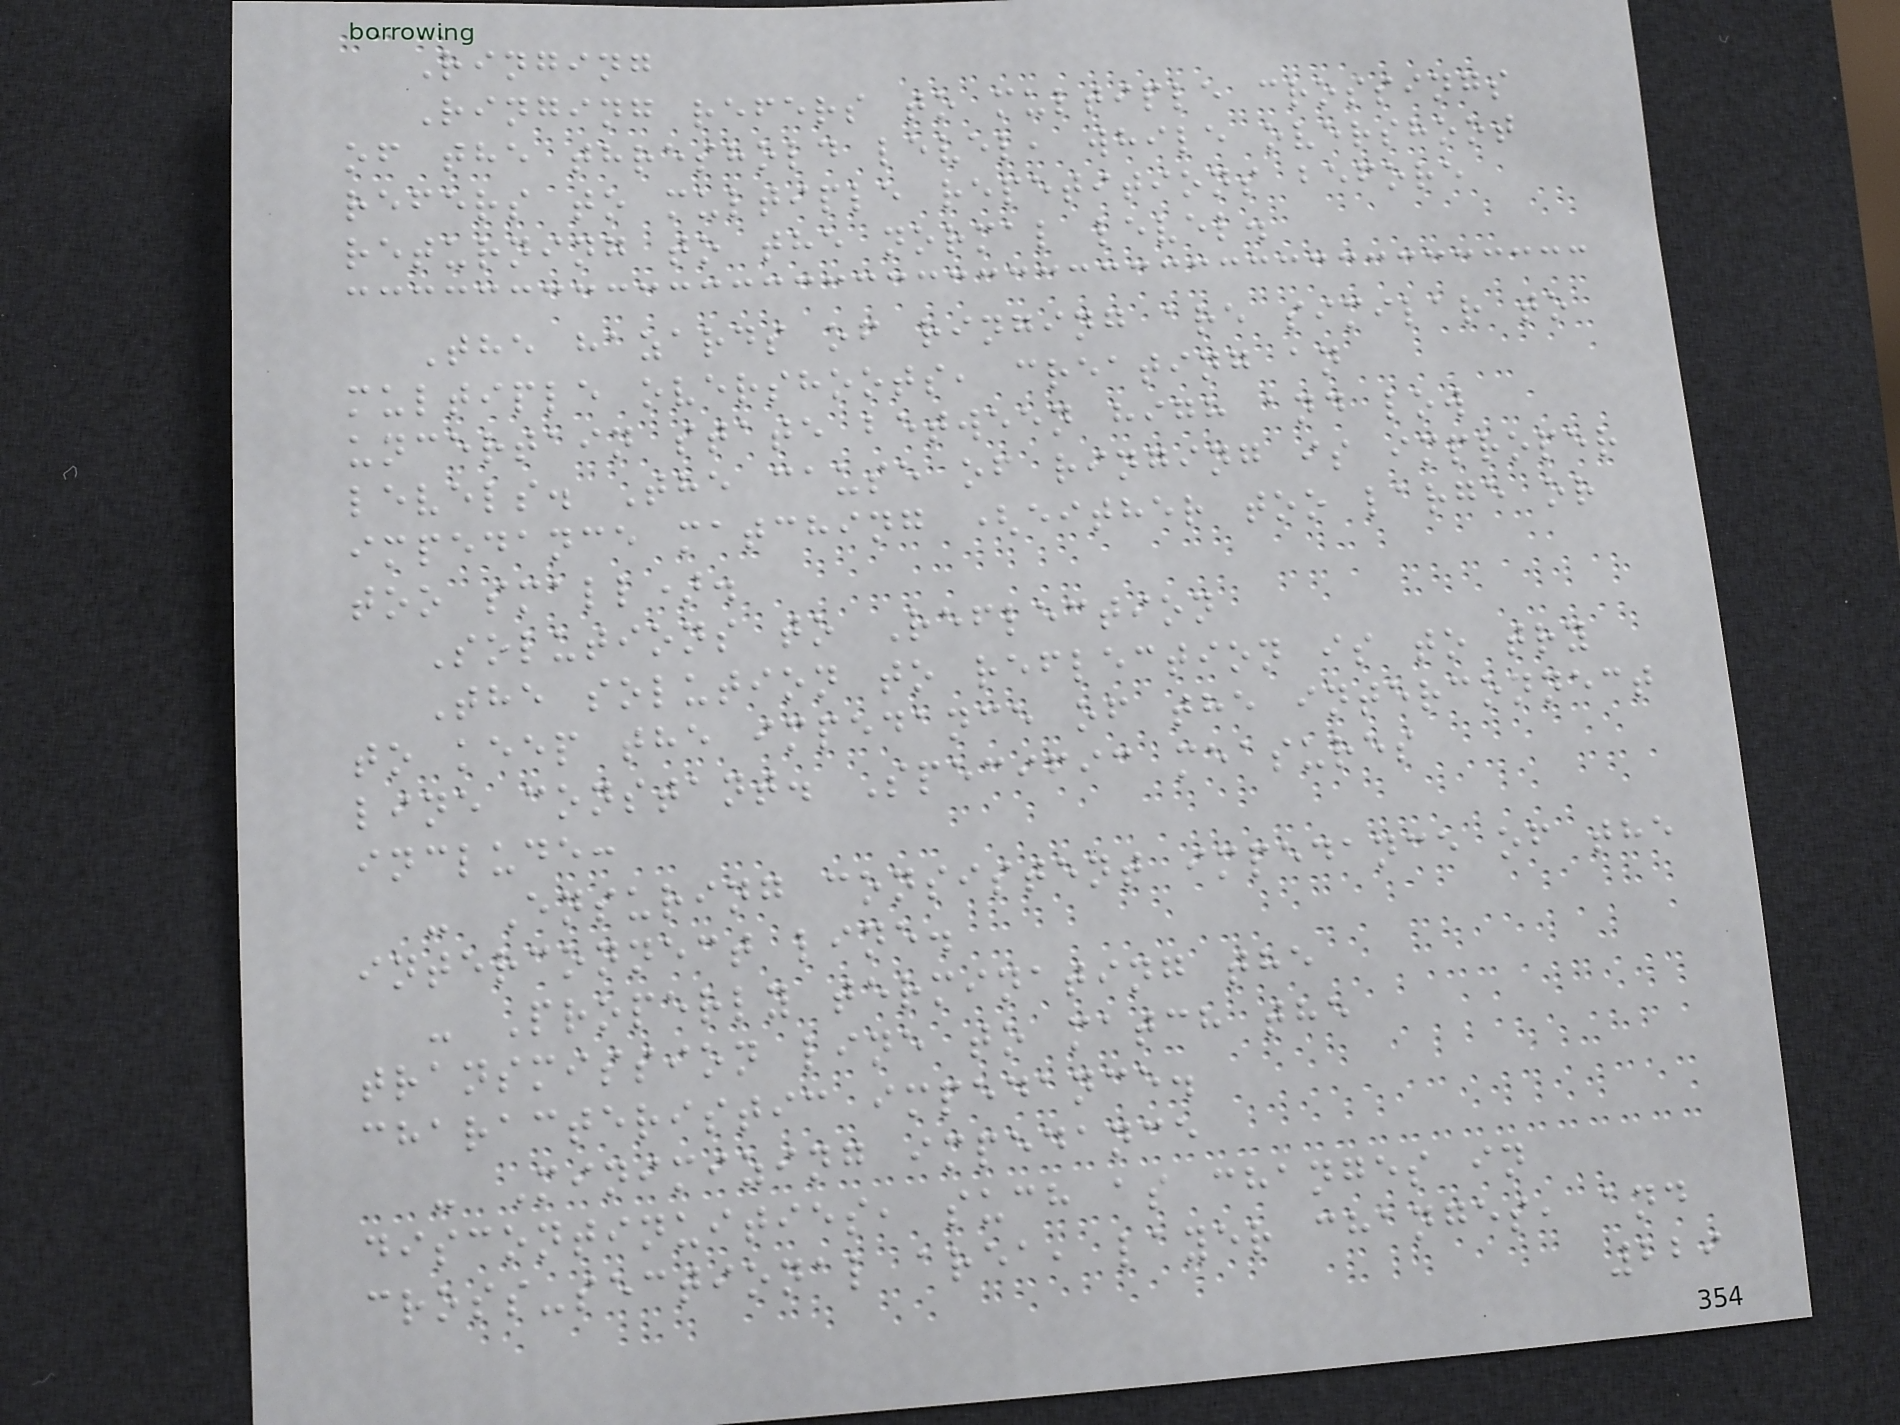Ringing
Ringing refers to multiple crossings
of the threshold level, while overshoot
refers to multiple repetitions before
returning to the normal level.
The hazards of ringing are similar to
multiple overshoots, creating an
uncertain state between high and low
levels. The cause of ringing is improper
impedance matching (either too large or
too small).
Solutions to Reflection
The solution to reflection is to try
to keep the impedance of the interconnect
line constant. Specific measures
include:
- Ensuring consistent impedance of the
interconnect line.
- Properly terminating the
transmission line to match the
characteristic impedance.
- Minimizing impedance
discontinuities, such as changes in
cross-sectional area, layer changes, and
229
